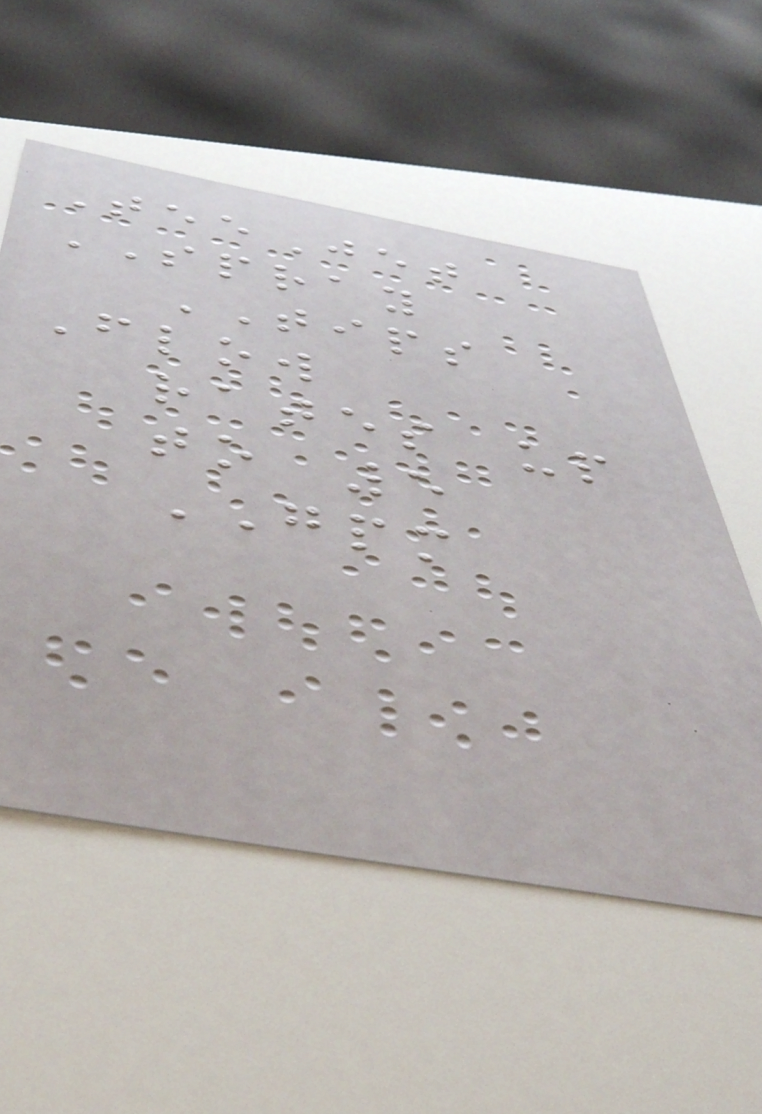TeeJet
SPRAY
TIPS
Flow
rates up
to 5
GPM
